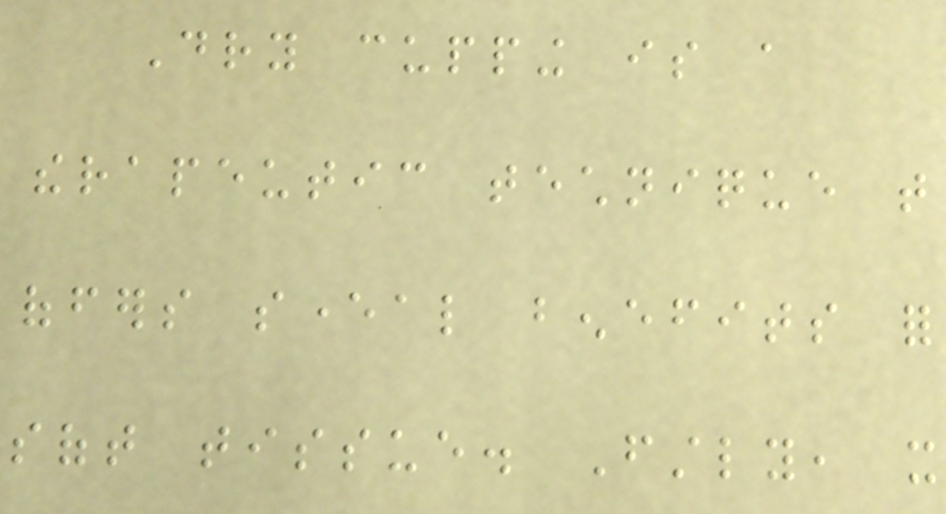Dry cupping is a
therapeutic technique that
offers several benefits for
soft tissue. Firstly, it
